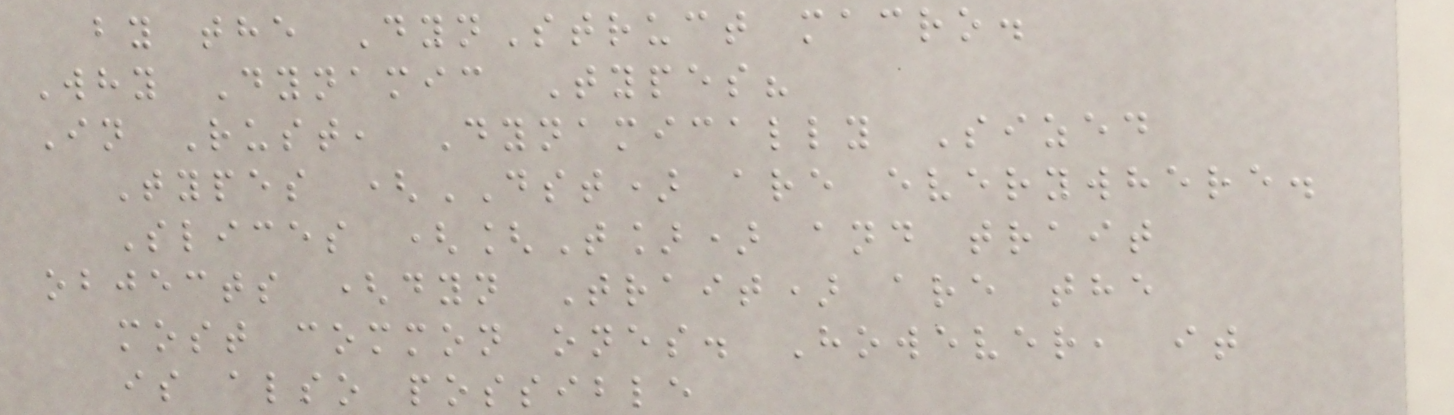by the DynStruct macro.
Why Dynamic Types?
In Rust, Dynamically Sized
Types (DST) are everywhere.
Slices ([T]) and trait
objects (dyn Trait) are the
most common ones. However, it
is also possible
